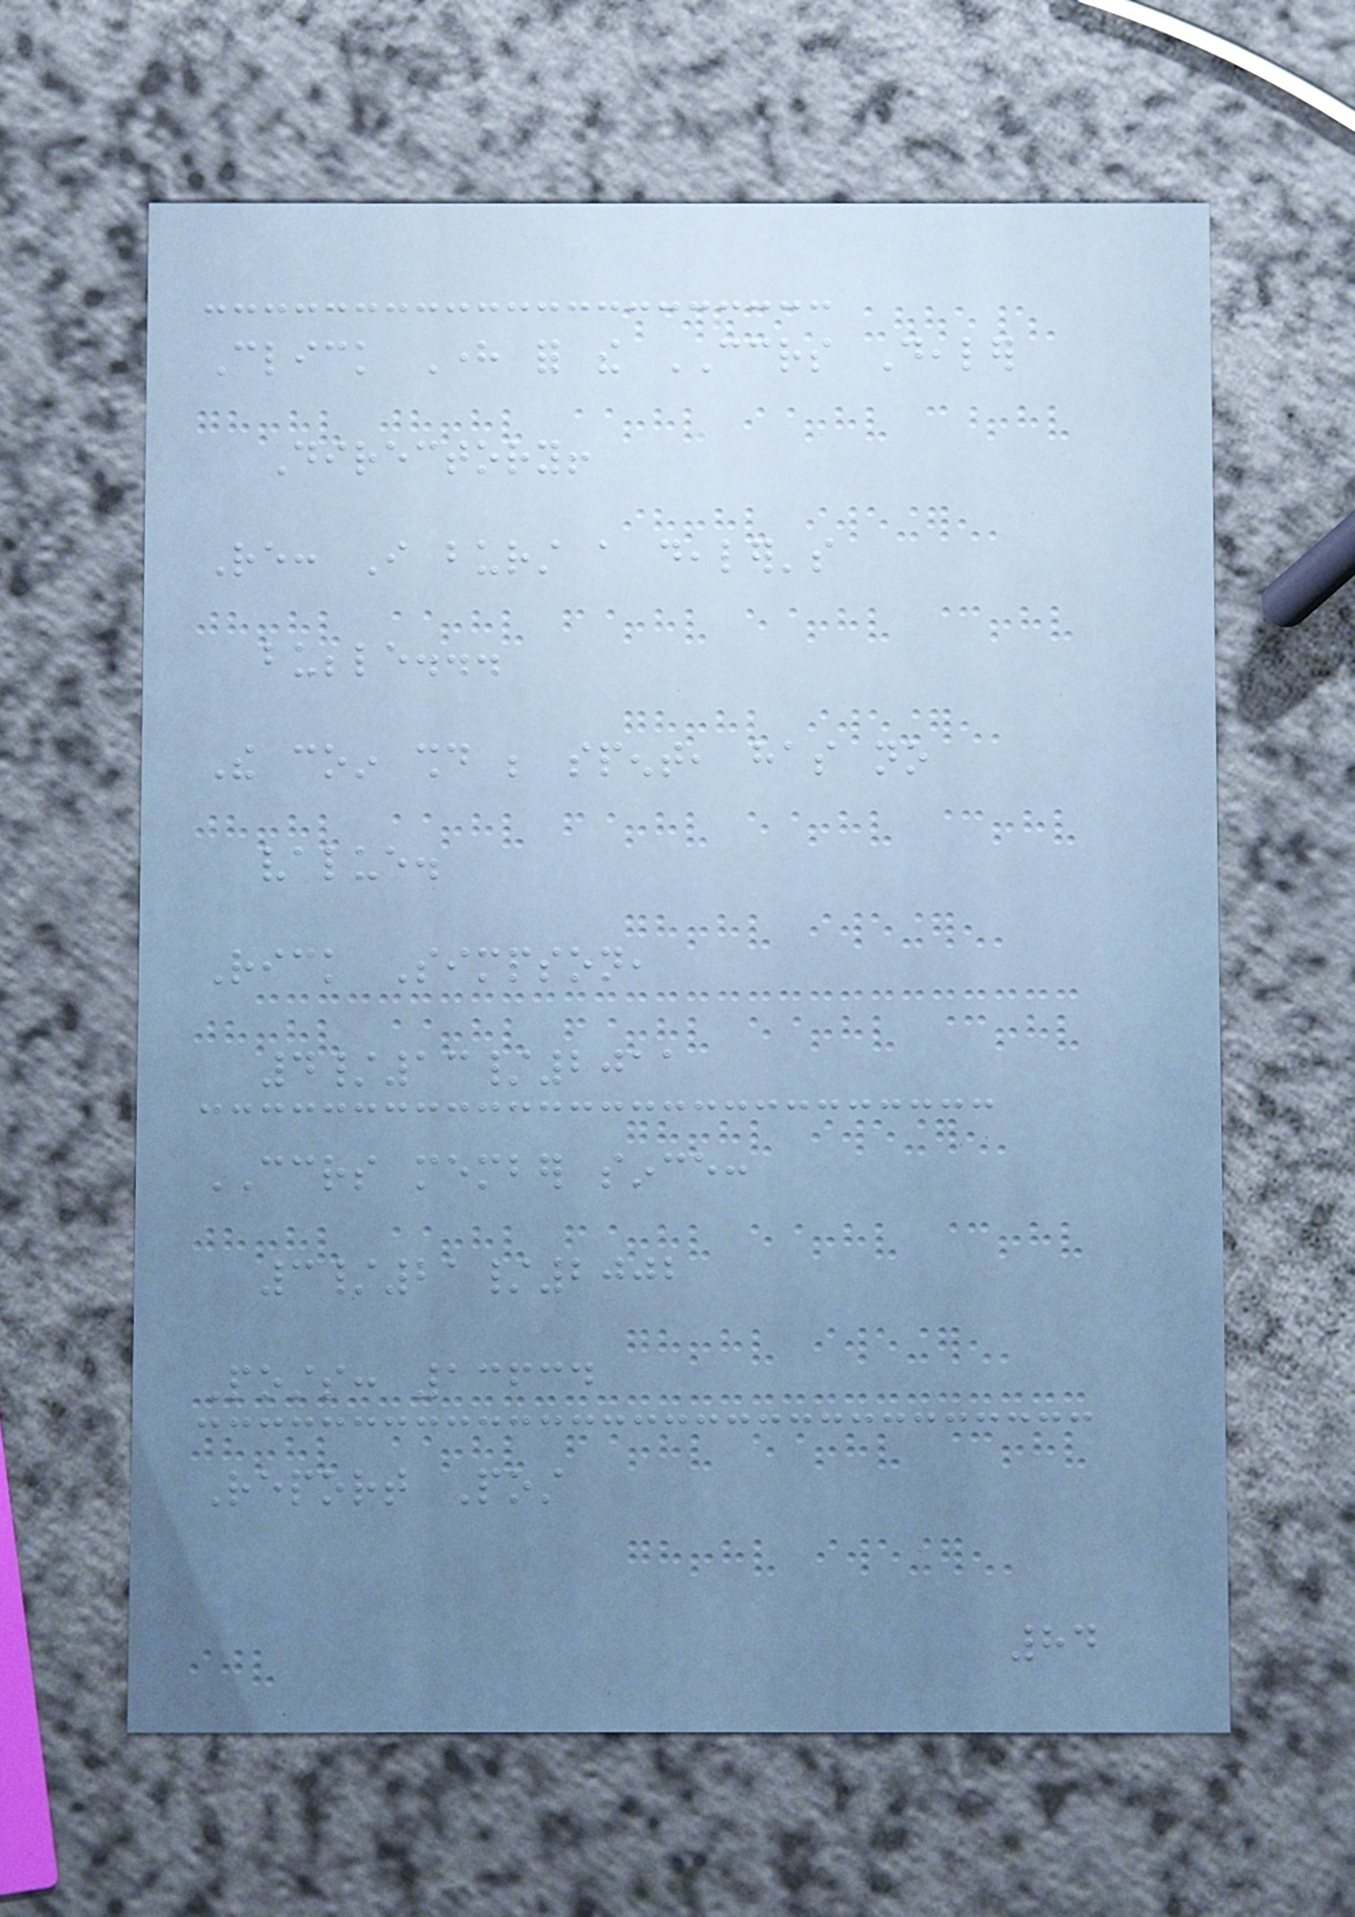Click Here for the CCRS Dealer
Directory!
Re: I burst a dealer's
bubble...
The coin should be spent, has no
value.
Rick Simpson,
4/13/2011
CCRS member since:
3/21/2002
Posts: 13634
Report Post
84
